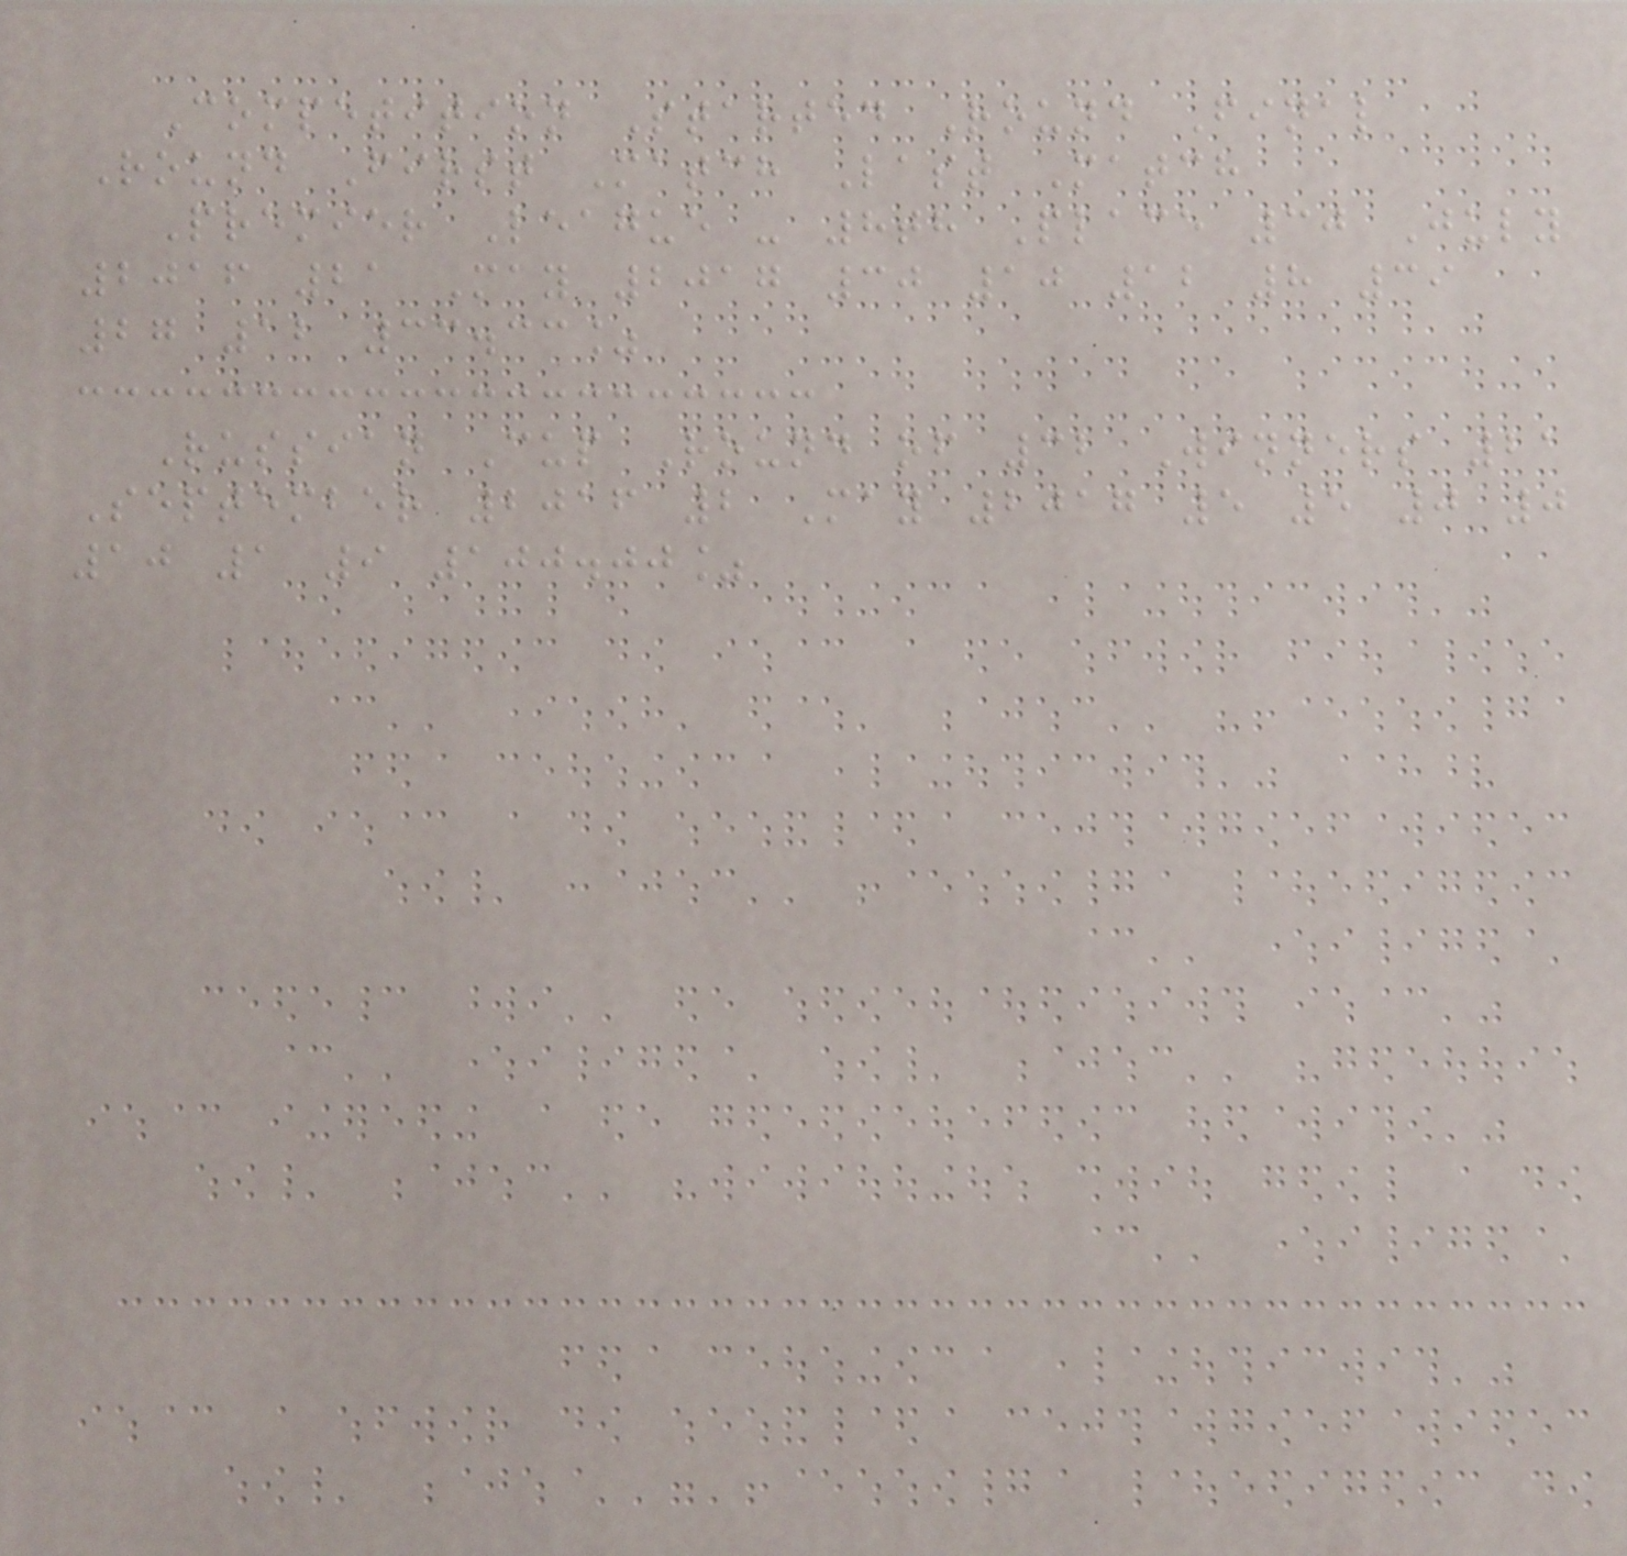Competition Started Round Final
Round First Match Last Match
Premier League - 8th Place 30 July
2016 21 May 2017 30 10 12 8 39
27 12 33.33%
Russian Cup Round of 32 Winners 21
September 2016 2 May 2017 5 5 0 0
10 1 9 100.00%
